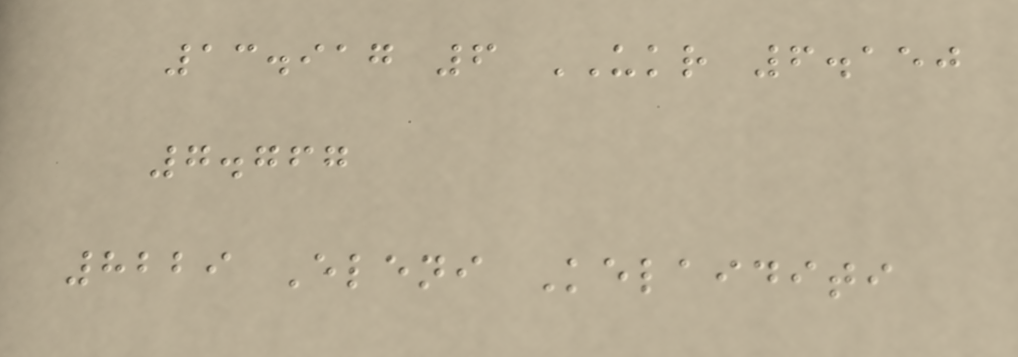13.917 6 UKR 6.150
7.767
8229 Eleni Kelaiditi
